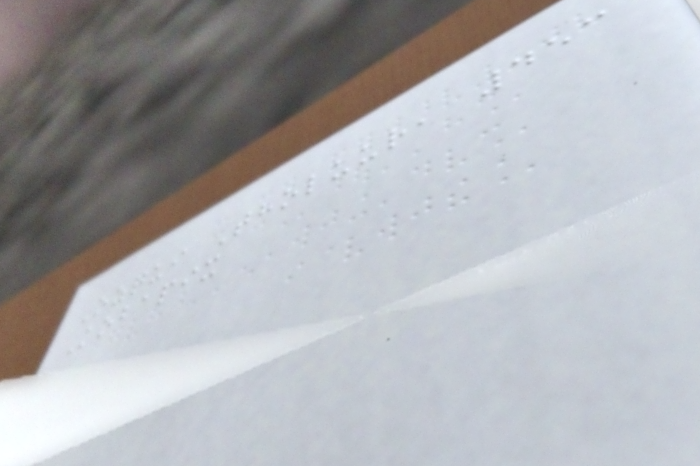Ozqui Tholuur, 453
Kobapix
